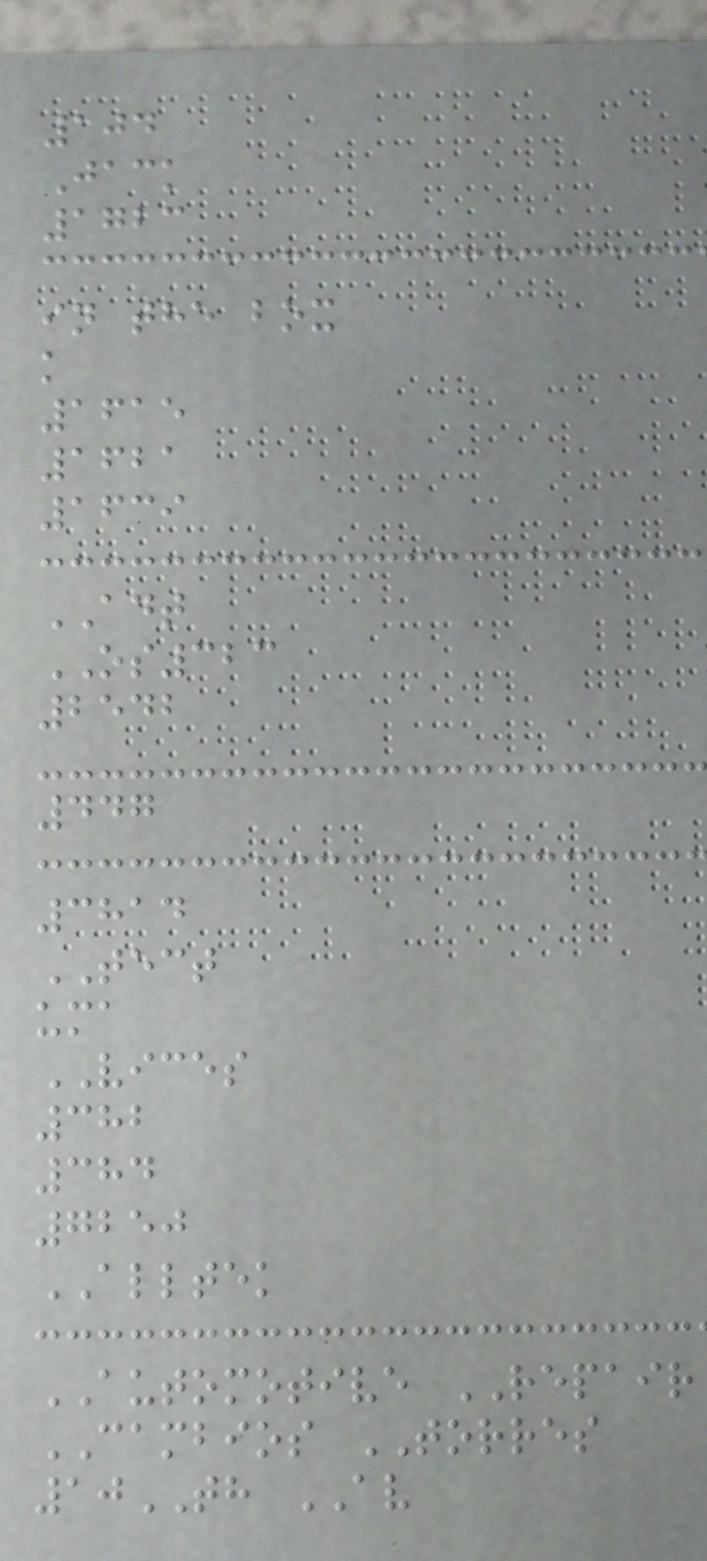104
Jack
1723
in the box
k
1615
1621
1639
ADT
OS323
2542
447
3814
TECT
uma
VICES
382
384
7250
ALLTEK
AUTOMOTIVE REPAIR
CAMBIOS TORRES
10TH AV
